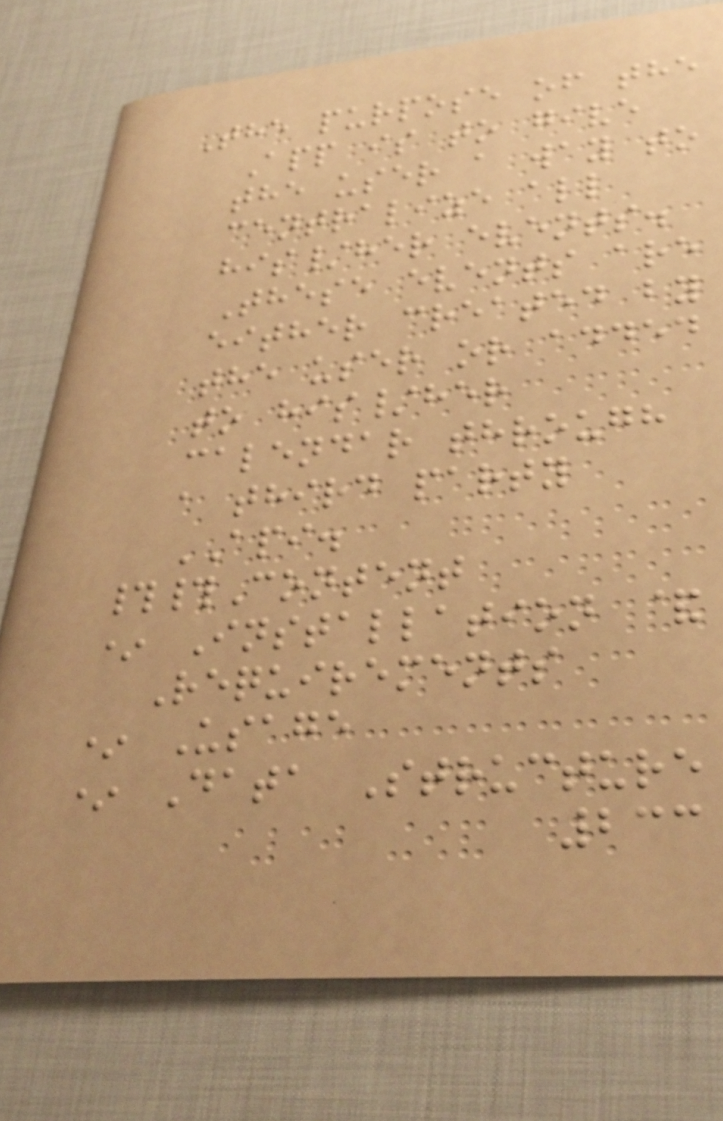The purpose of the
App is to give
the user a way to
centralize all
his/her events.
These events are
either created by
the user or added
to his/her
calendar through
a third party
API.
##Content
* Installation &
Requirements
* Usage
* Data Structure
233
